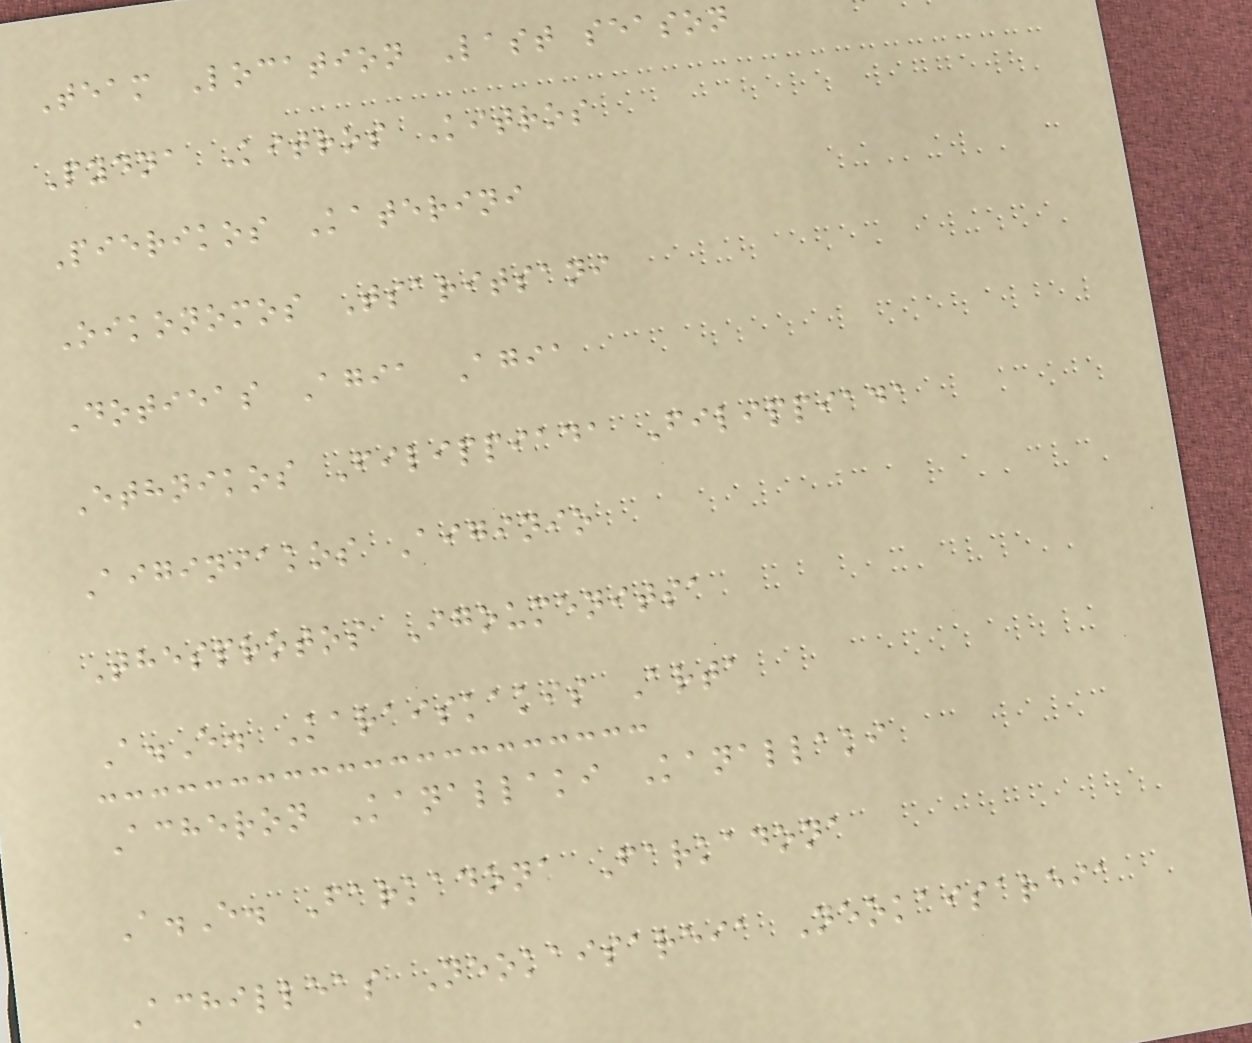Team Location Last season
Pydna Kitros Kitros
Pierikos Katerini
Oikonomos Tsaritsani
Dotieas Agia Agia
Ethnikos Filippiada Filippiada
Aiginiakos Aiginio
Thesprotos Igoumenitsa
A.E. Karaiskakis Arta
Acheron Kanallaki Kanallaki
A.E. Farkadona Farkadona
Achilleas Neokaisareia Neokaisareia
